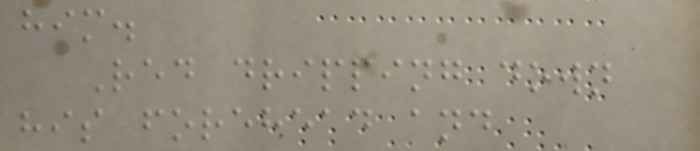him.
Red dripping down
his forehead and
